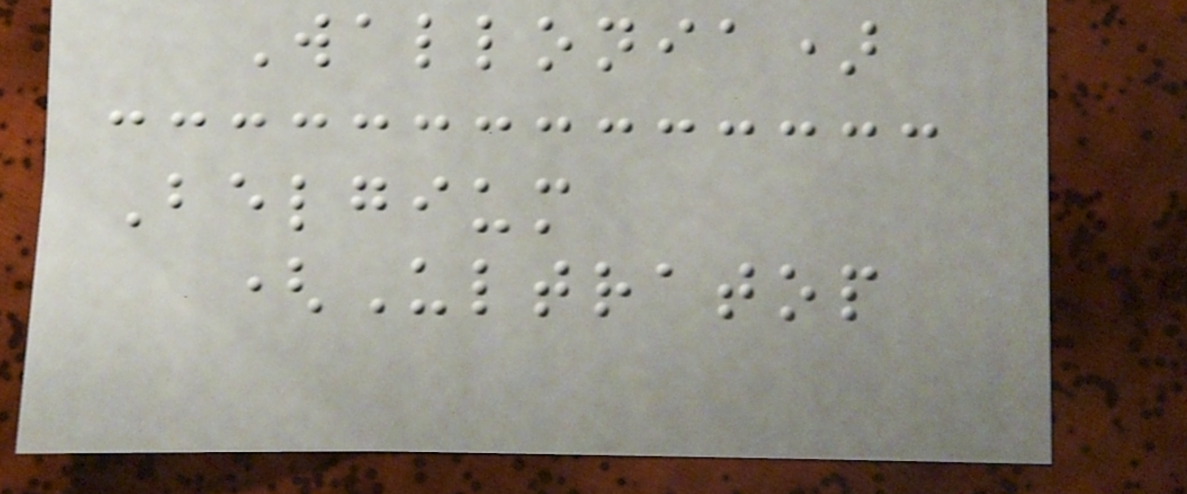Wallonia)
Belgium
(Ultratop
